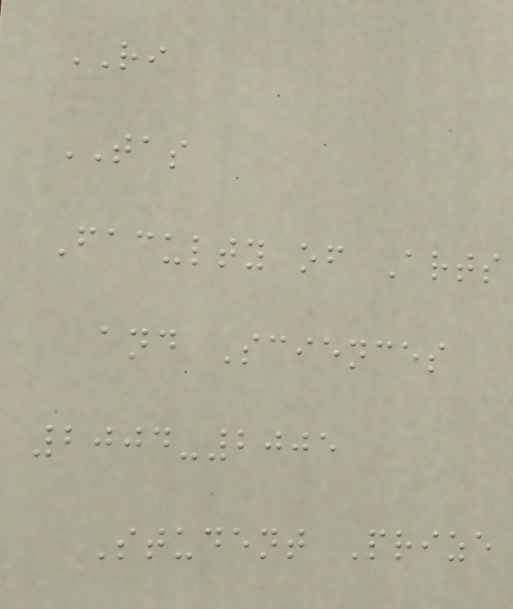RI
TAS
Faculty of Arts
and Sciences
2004-2005
Student Prize
